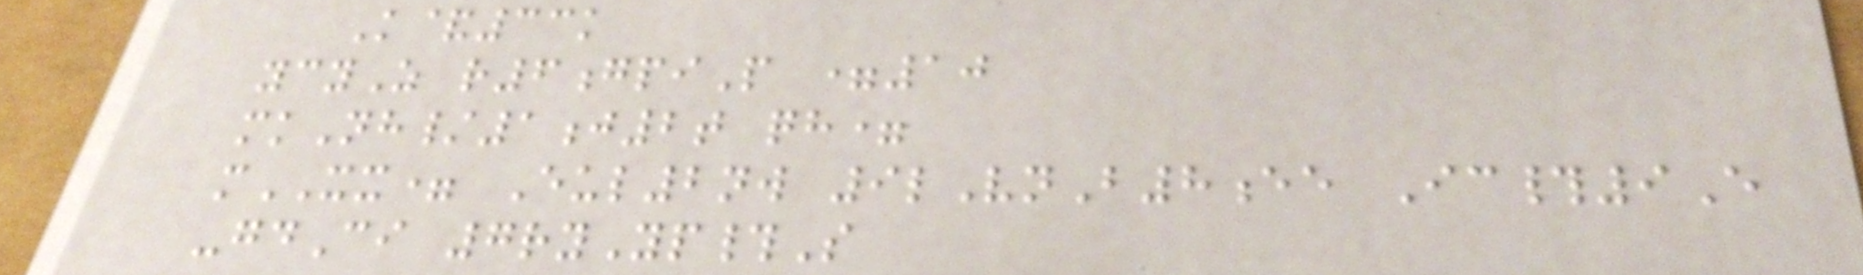K&33k
ycyZ r6gpiP =10
mkNh/1j2t qh=
mXX= Eul2nw 9lVnB8ee Ic#9E
-gdCi 7ryYp#S
